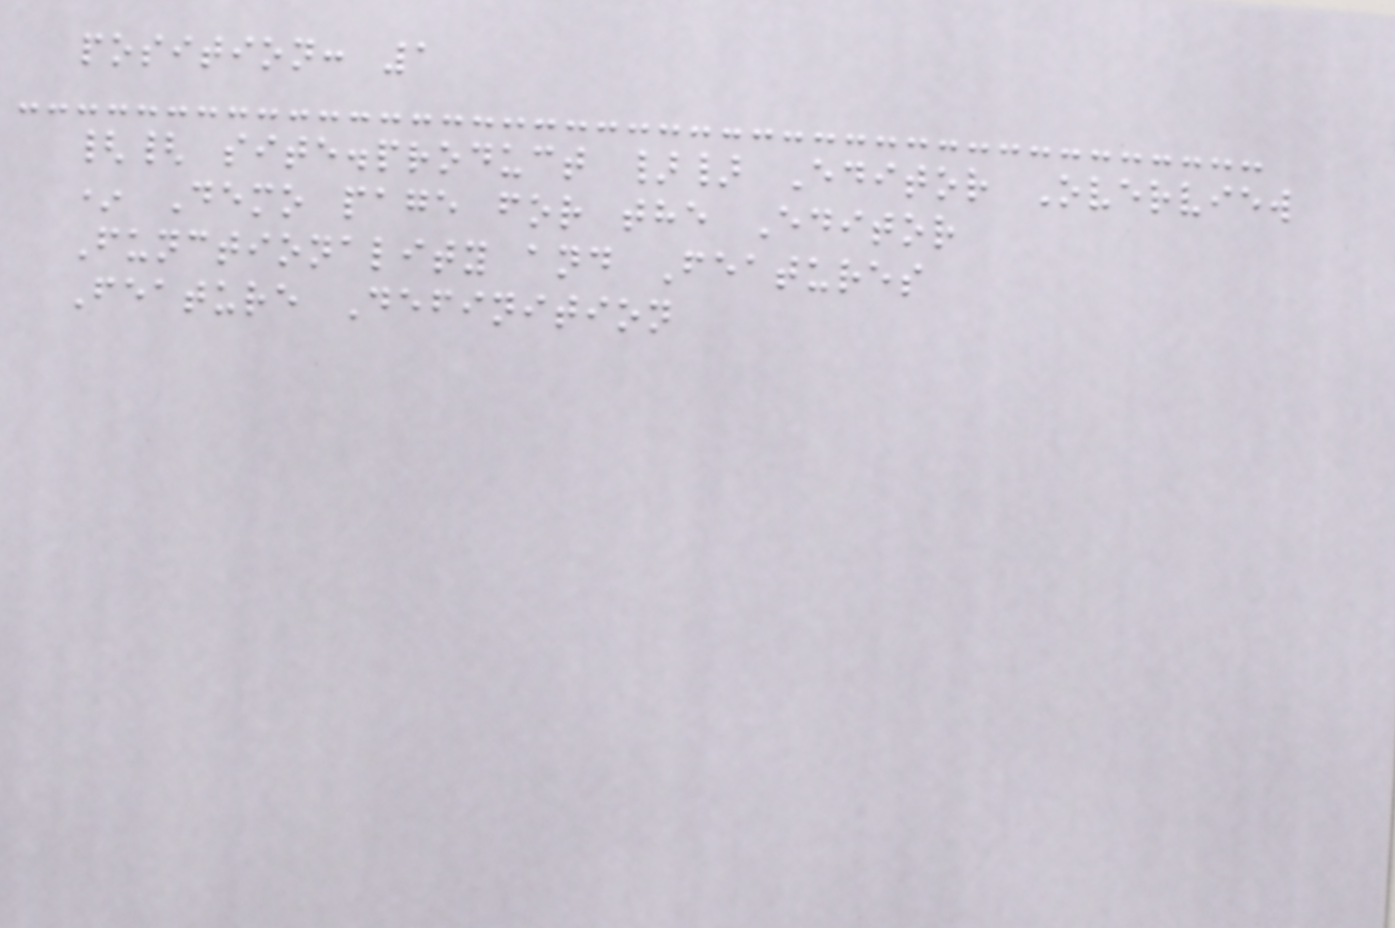position: 1
{{ site.product }} Editor Overview
* Demo page for the Editor
Functionality and Features
Feature Definition
